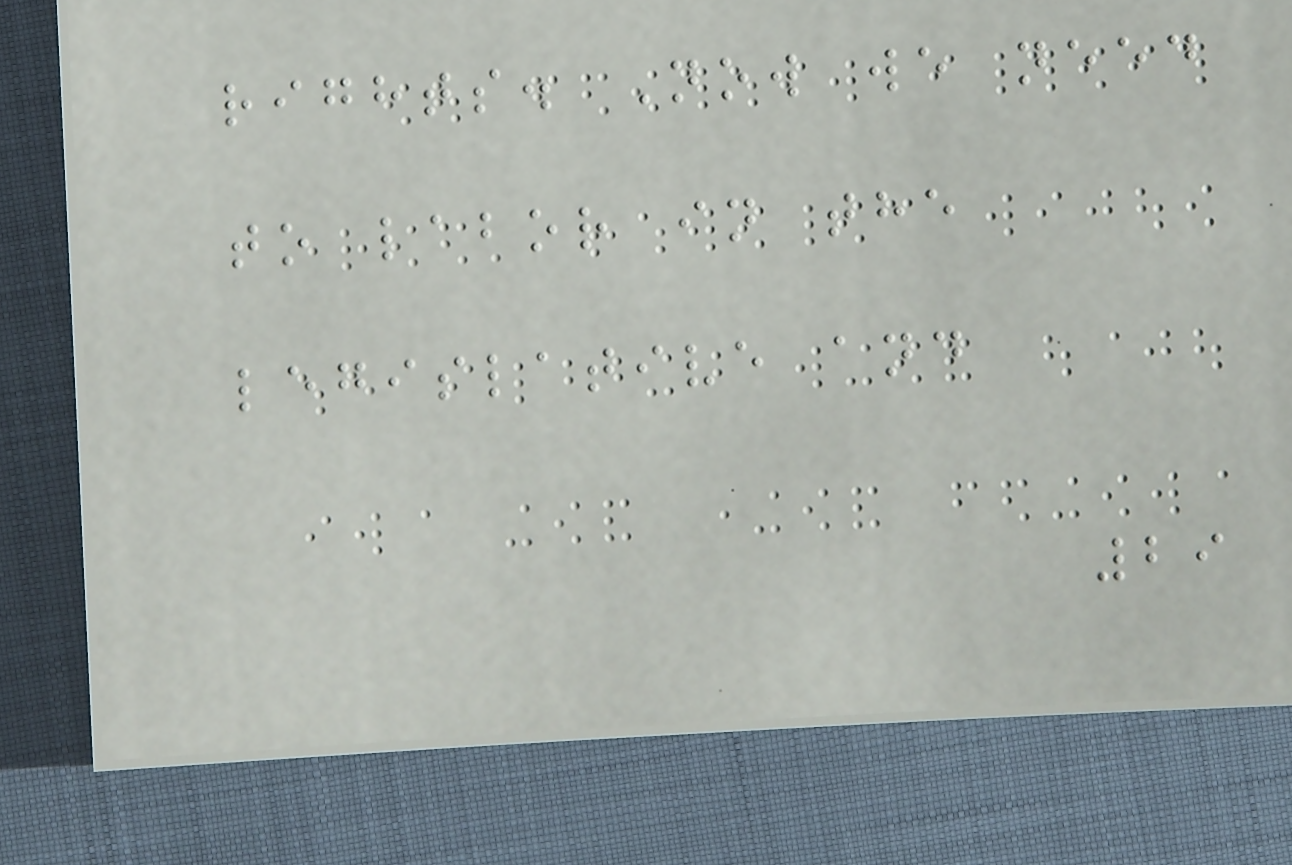rights. Now we need
to labor in the
legislative and
29
